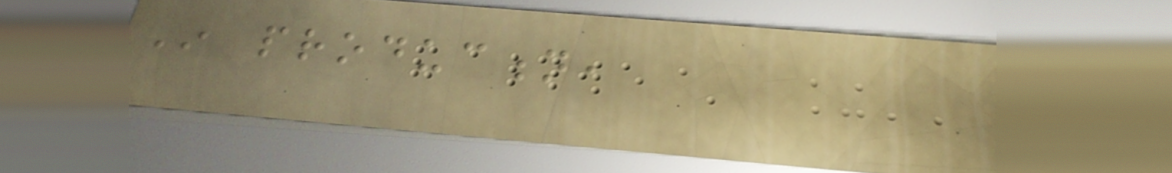In production,
